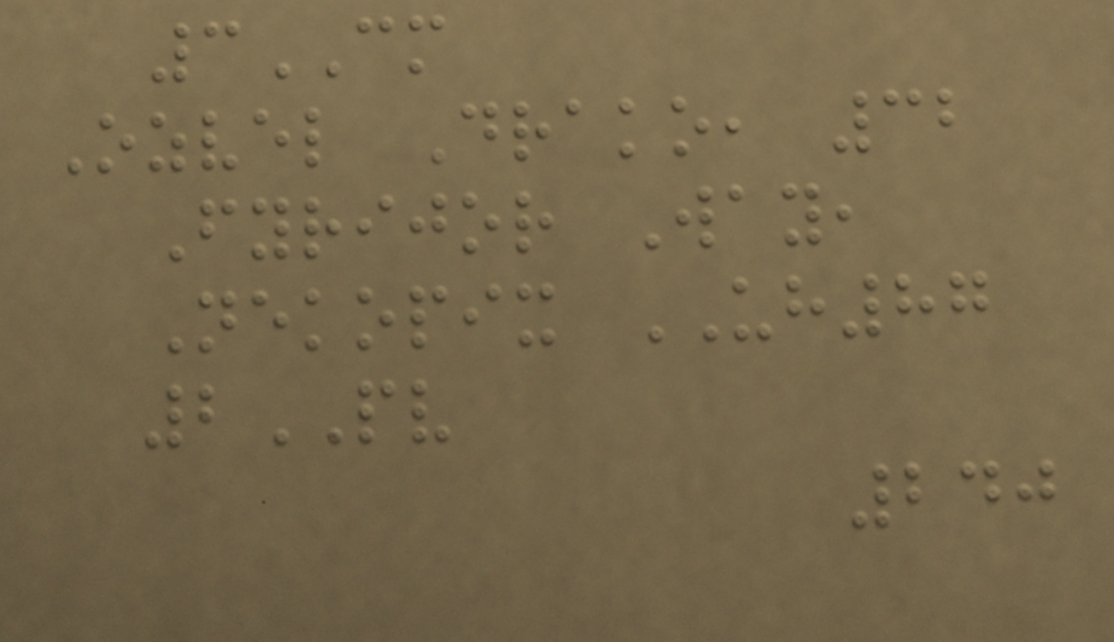3CM
Ozvel Drako, 32
Fyrijor Way,
Nekopix UH87
2PV
240
